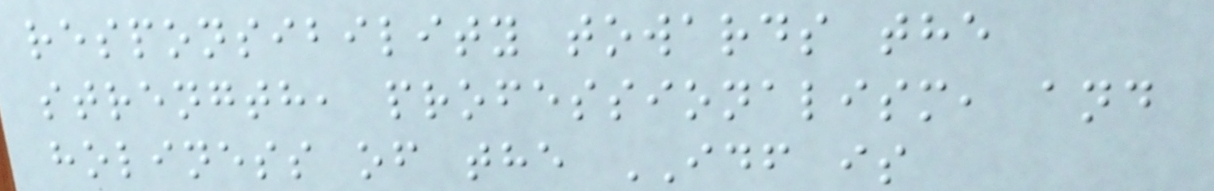responsibility towards the
strength, professionalism, and
holiness of the IDF is
